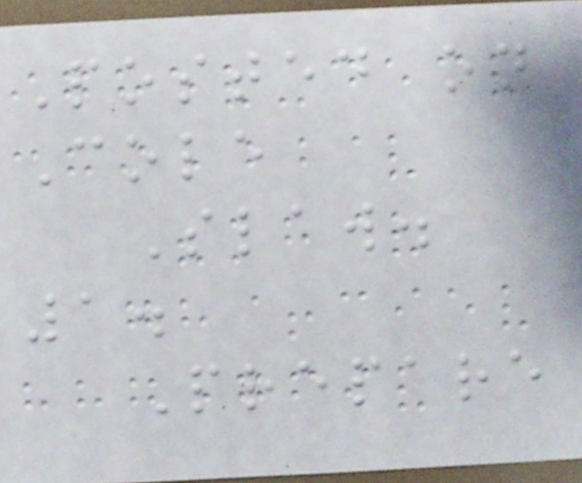Posted on
Cole
Slaw.
1.
Prepare
